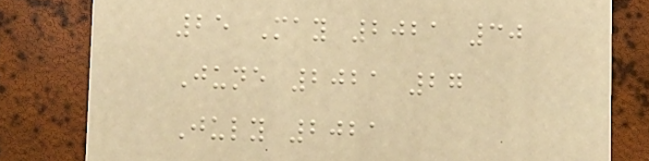25 May 2021 30
June 2021 27
July 2021
